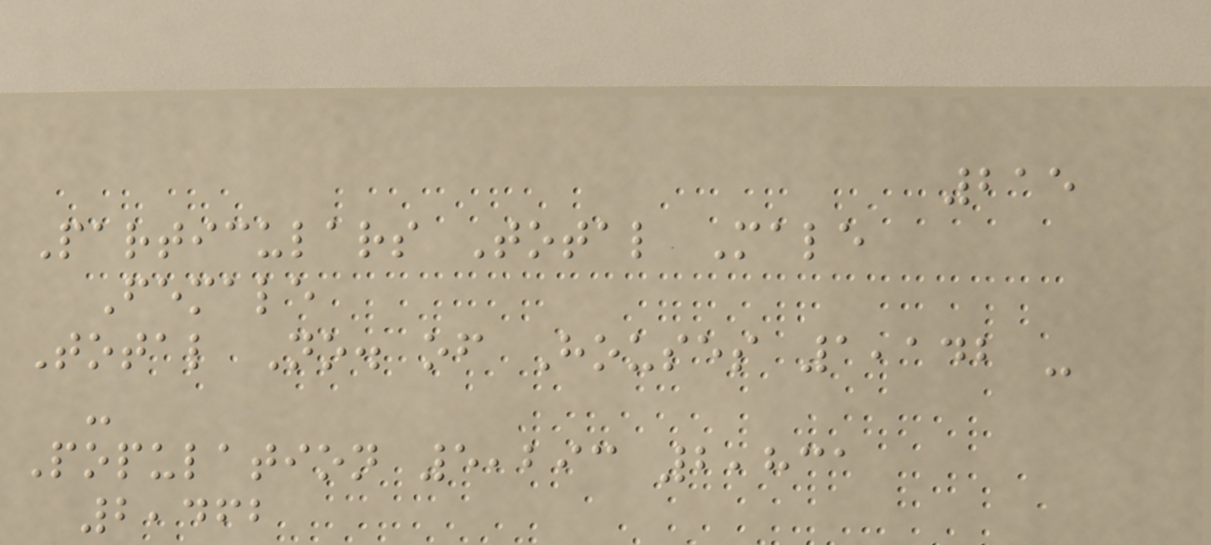215
Particulars Total Male
Female
Total No. of Houses 1,142 -
-
Population 5,293 2,831
2,462
